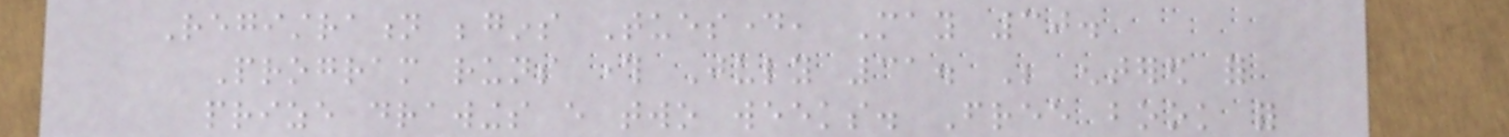Registration begins Tuesday, May 30.
Program runs through July 31. Be entered for
prize drawings every two weeks. Free book for
